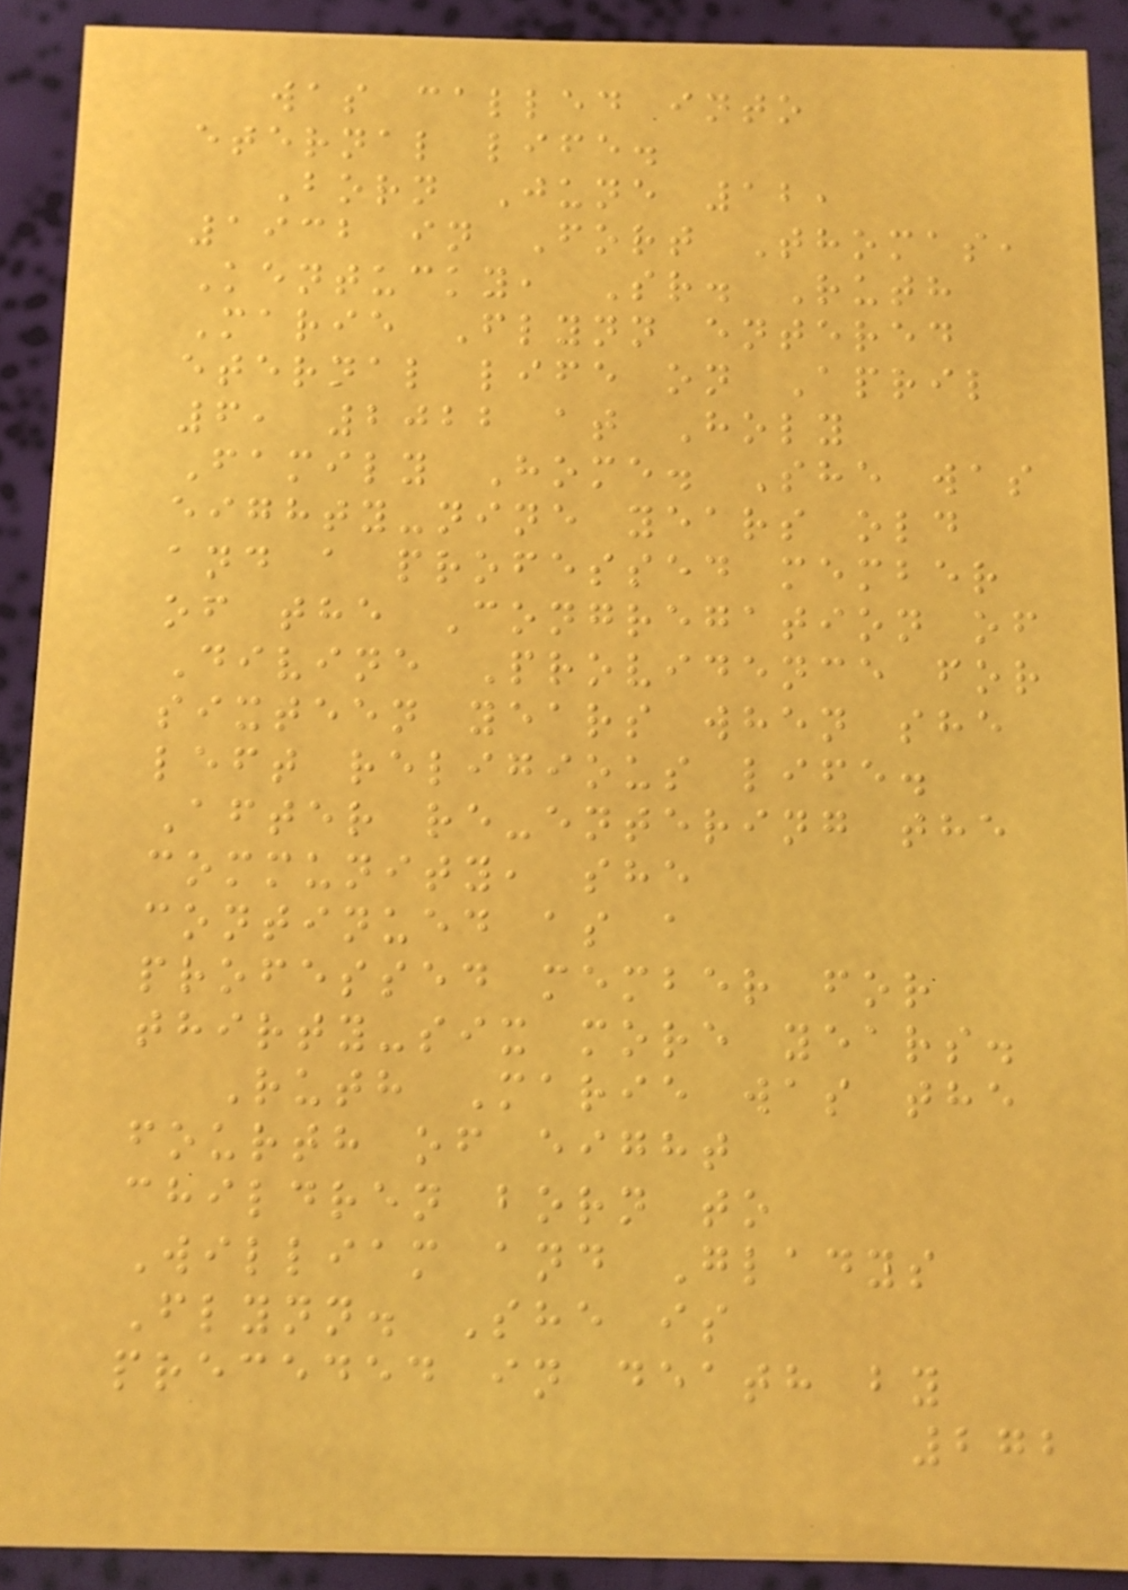was called into
eternal life.
Born June 12,
1932 in Fort Thomas,
Kentucky, Sr. Ruth
Marie Flynn entered
eternal life on April
6, 2022 at Holy
Family Home. She was
eighty-nine years old
and a professed member
of the Congregation of
Divine Providence for
sixteen years when she
left religious life.
After re-entering the
community, she
continued as a
professed member for
thirty-six more years.
Ruth Marie was the
fourth of eight
children born to
William and Gladys
Flynn. She is
preceded in death by
272
